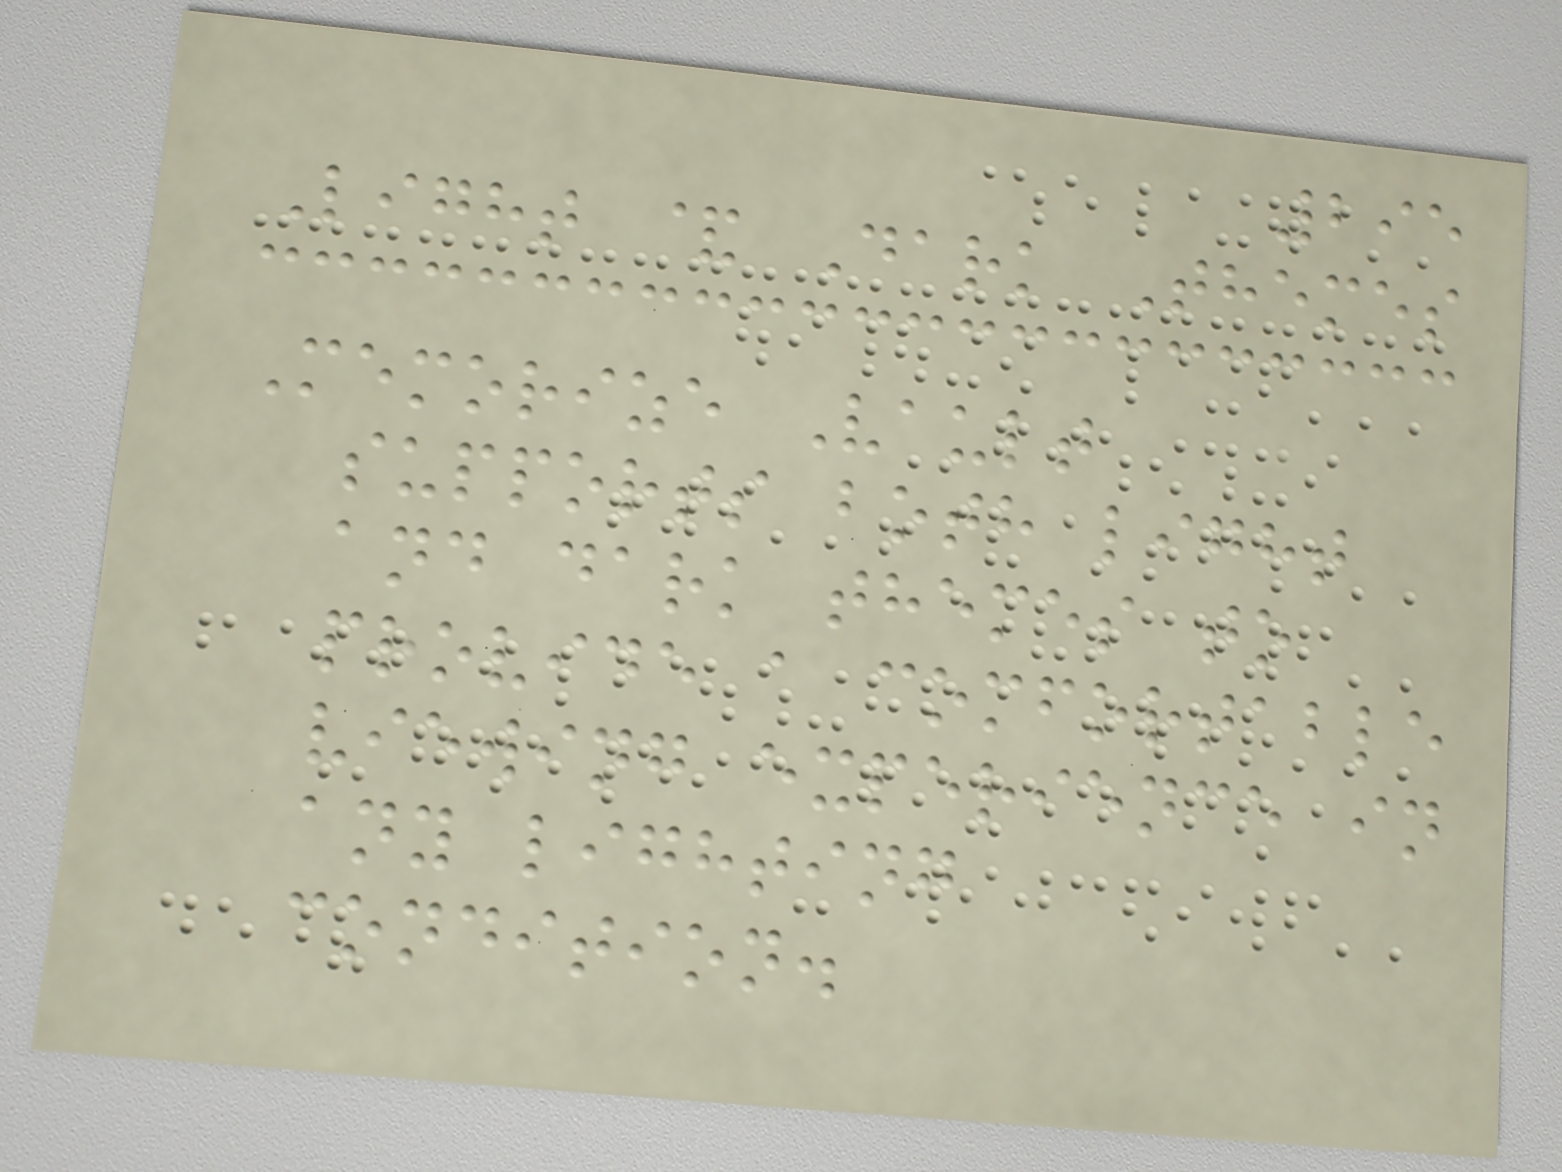295
Light & Dark Themes
Memorize Vault
supports both light
and dark themes to
provide a comfortable
viewing experience in
any lighting
condition.
